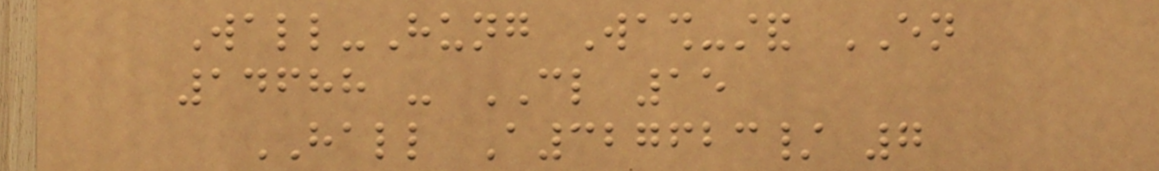Wall-Hung Wash-stand EN
14688 - CL 15
HALL A327623/ 7
